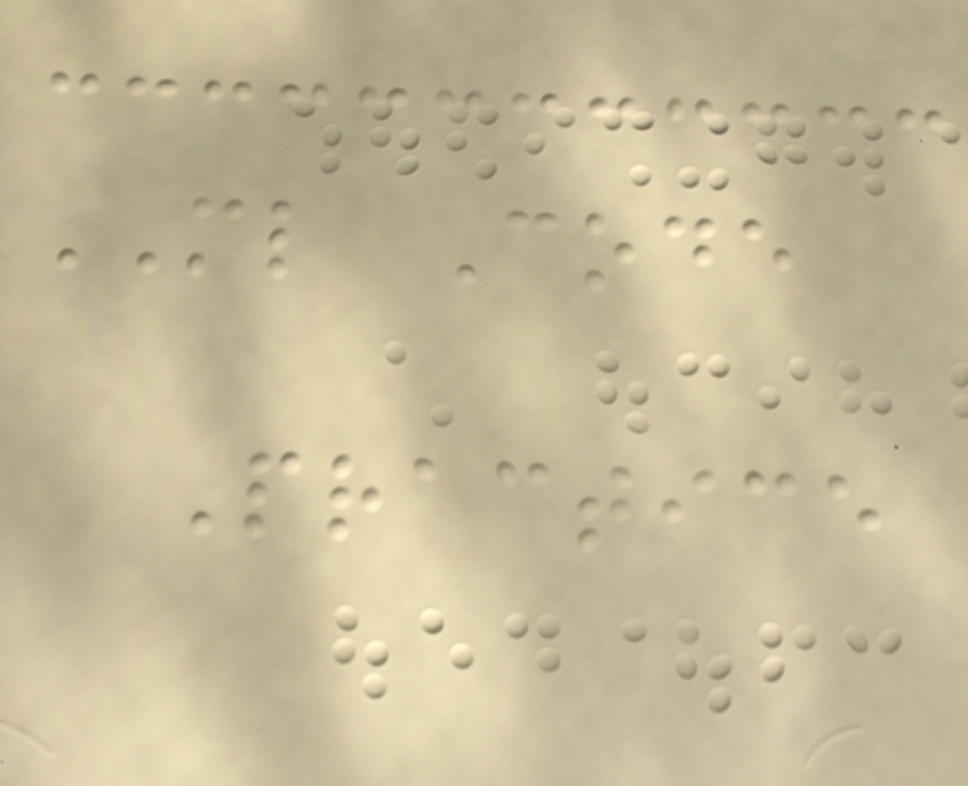ML Code
Practice
